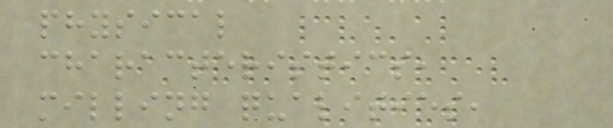physical
characteristics,
milling qualities,
